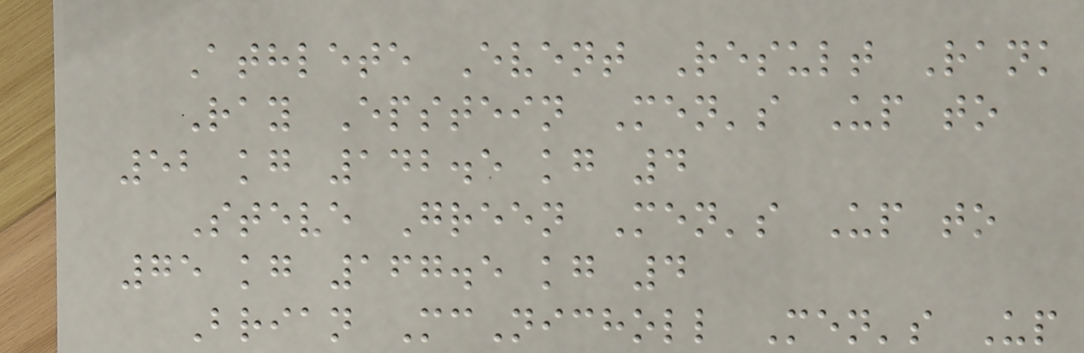Athlete Event Result Rank
Ray Epstein Men's Up to
52 kg 142.5 kg 4
Steve Green Men's Up to
75 kg 167.5 kg 4
Brian McNicholl Men's Up
